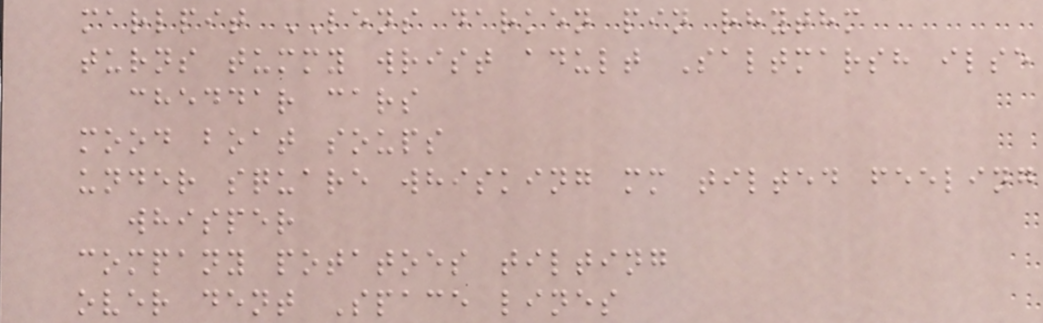marlpit LENS darken pin rhythm
turns tummy wrist adult Saltmarsh ilse
cheddar cars
mood boat soups
under square whisking mm tilted feeling
whisper
company potatoes tilting
over dent Space lines
